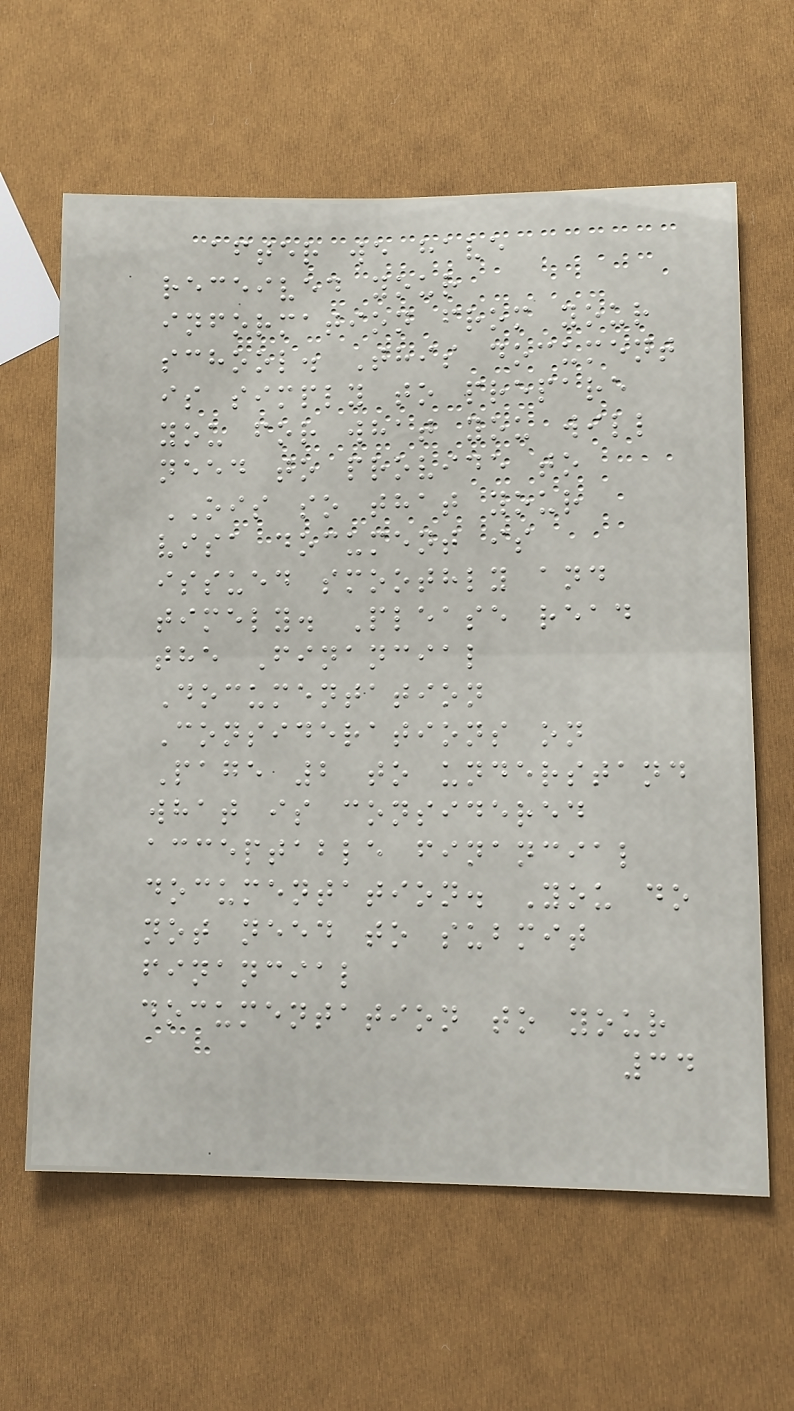after we have
received your
information from your
school. This document
is simply to prepare
you for what you will
need to provide to
OIS so that your
visa document is
issued smoothly and
timely. Please read
the Financial
Documentation
Considerations on
Page 2 to understand
what is considered
acceptable financial
documentation. You do
not need to submit
financial
documentation to your
34
